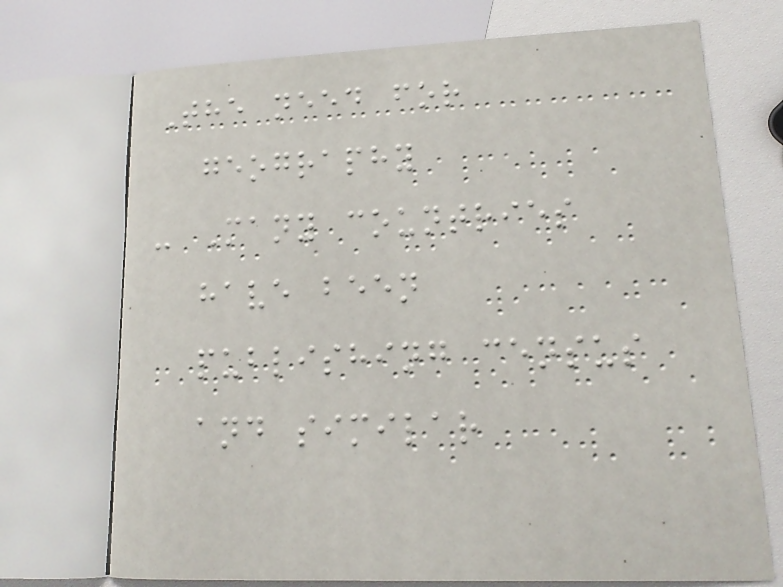The need for
geography
- Many countries
have been
publishing census
and similar
